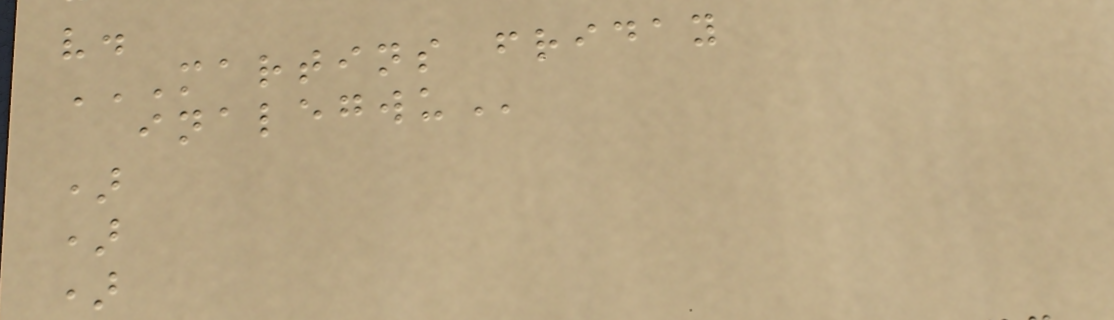v.
MARTINS FRIDAY
INALEGWU
)
)
)
